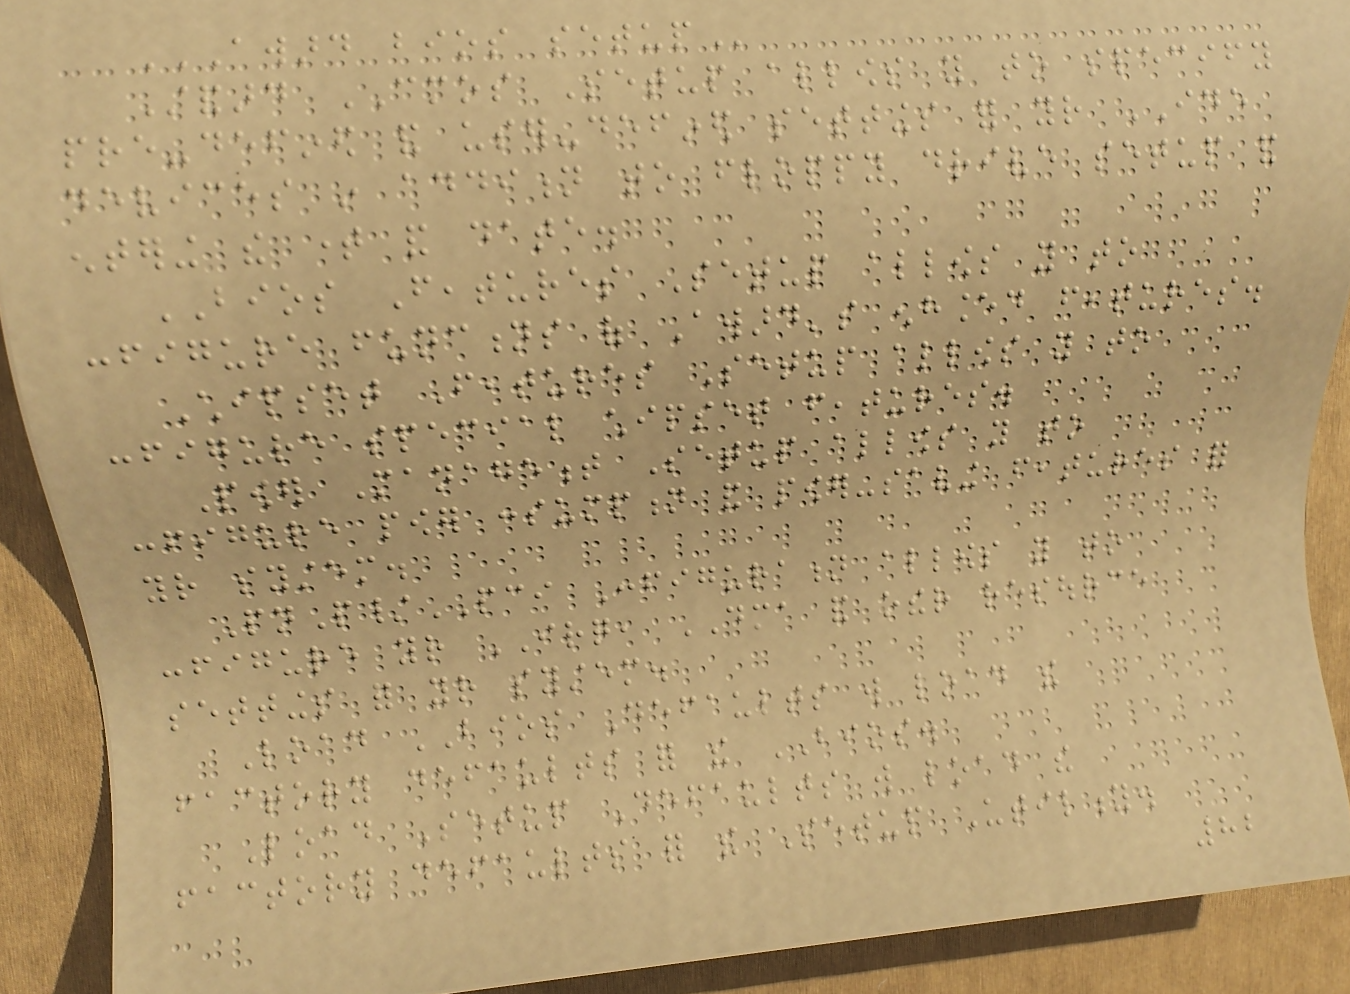AWARD BIOS SETUP
Standard CMOS Setup allows you to specify
pre-defined and user-defined settings for your IDE
devices in addition to floppy drive setup and
entering the time and date.
BIOS Features Setup allows you to
configure functions of Award's enhanced features.
Chipset Features Setup allows you to
configure special chipset features.
Power Management Setup allows you to
configure power consumption and power-saving features for
your system.
PnP/PCI Configuration allows you to
configure your IRQ, DMA and other resource
settings for your system.
Load BIOS Defaults will load the
factory defaults for the BIOS.
Load Setup Defaults will load the
factory defaults for the Setup Utility.
82
